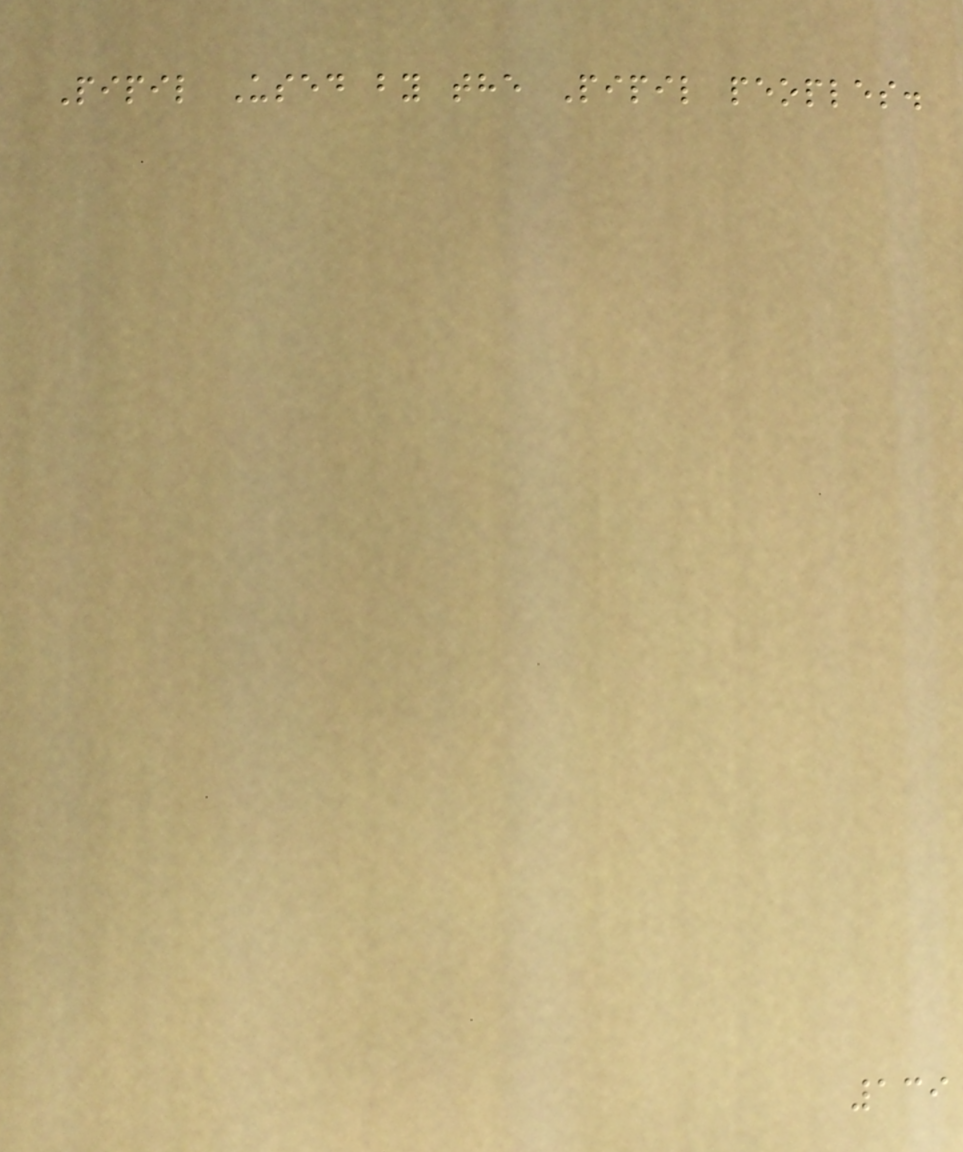Pipil Used by the Pipil peoples.
139
